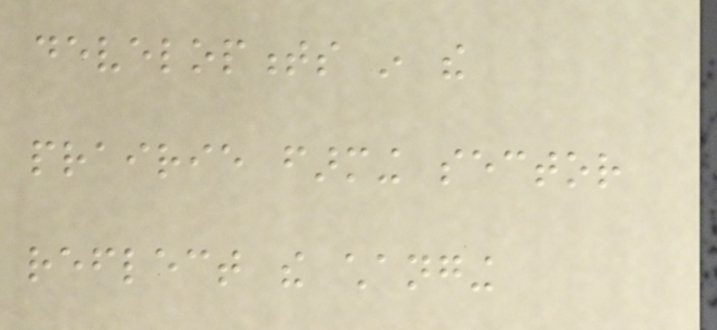developments in the
prairie farming sector
reflect the changing
